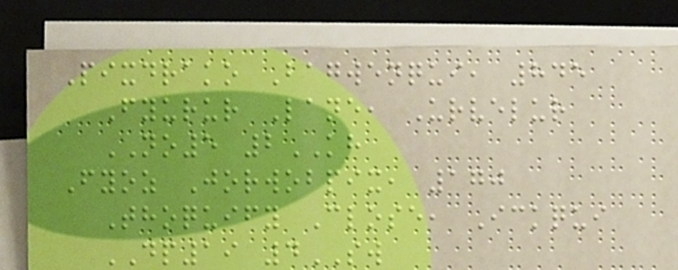Pixdrako Bagwenqui, 845
Fyurur Lane, Urvelur
NO5 2KH
Fyoz Jorwobpix, 170
Thoquify Close, Ickqui
DP19 4SW
